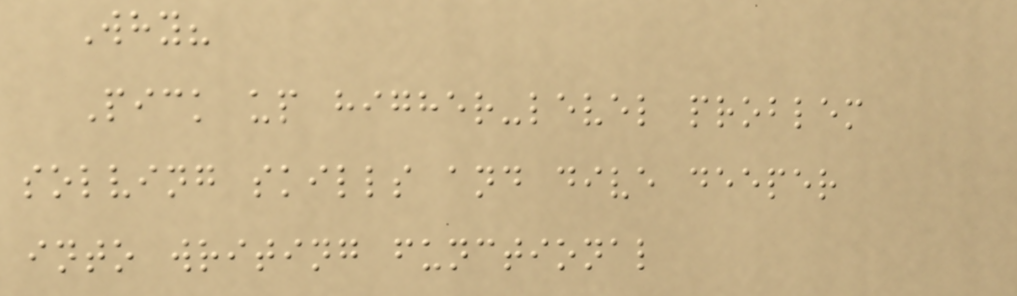Why?
Pick up higher-level problem
solving skills and dive deeper
into writing functional
